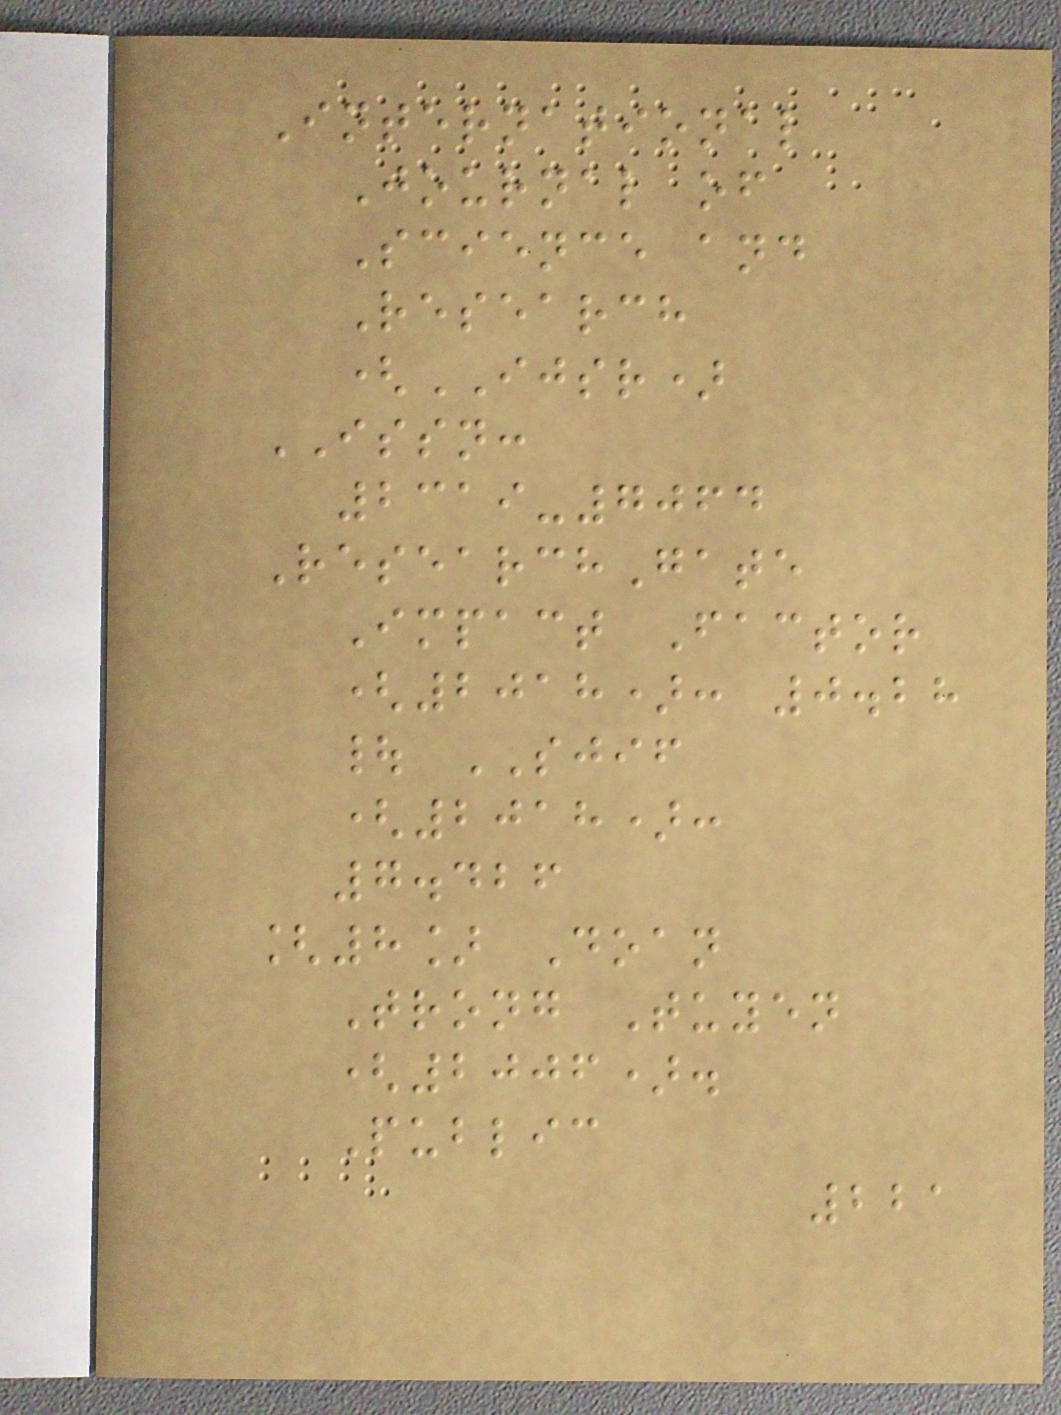International
Journal of
Science and
Research
(IJSR)
ISSN:
2319-7064
ResearchGate
Impact Factor
(2018): 0.28
| SJIF
(2018):
7.426
[8] Doan
Trong Tuyen
(2006).
Public
221
